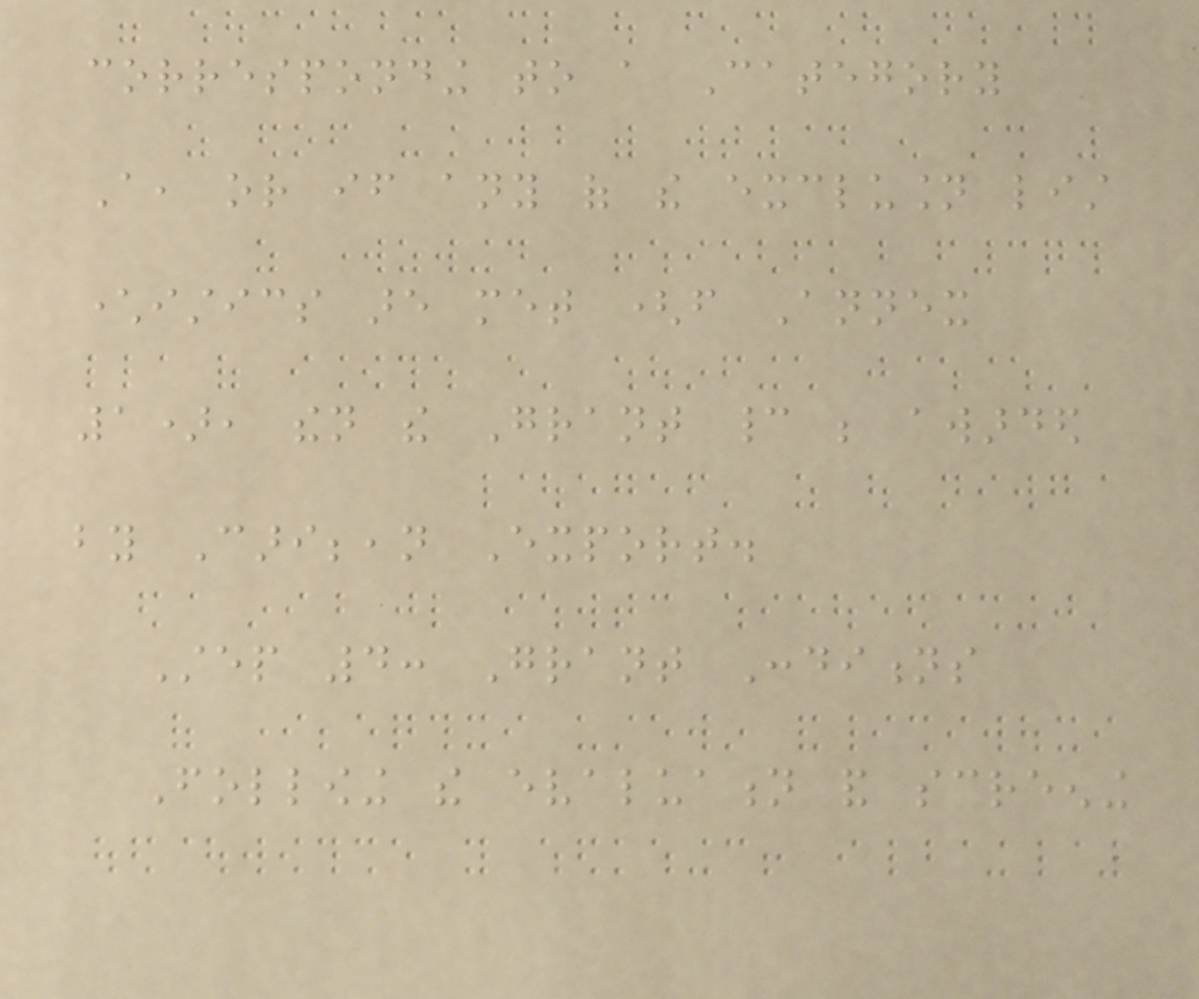corresponding to a Category
A, or if any of the exclusion list
characteristics are met (from Annex
1), then the Grant cannot be awarded
by Caribbean Export.
Step 4: Grant Conditions
Following the evaluation and screening
